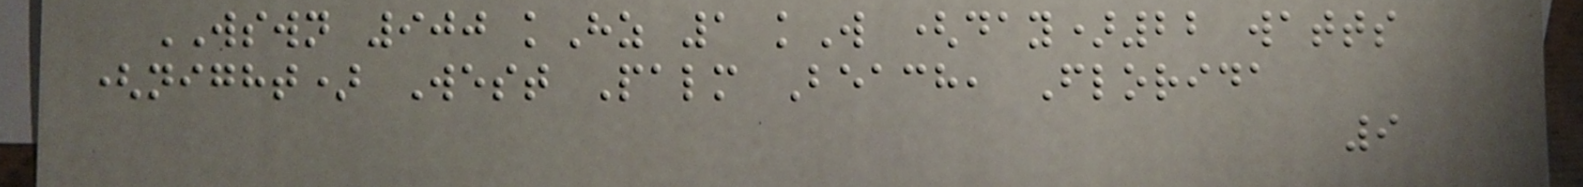WSWN 900 kHz 1 kW (day)22 watts
(night) West Palm Beach, Florida
9
